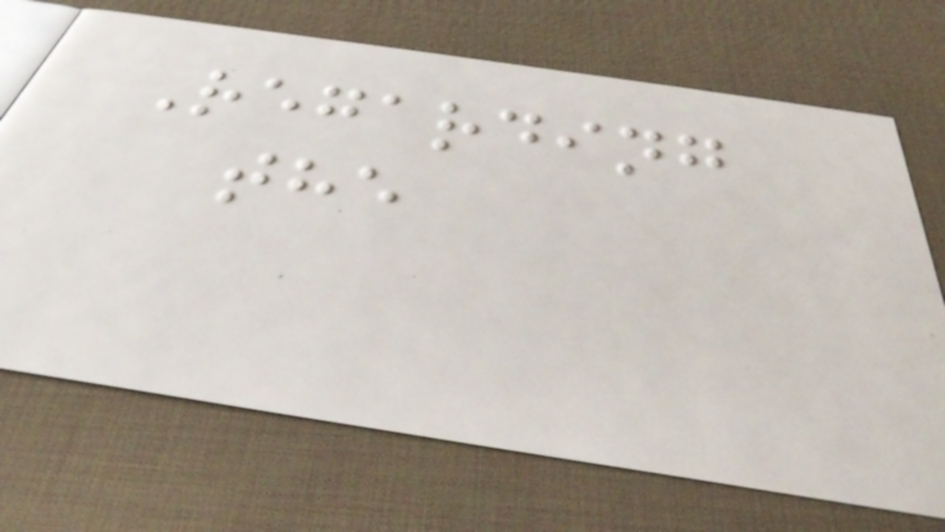Regarding
the
